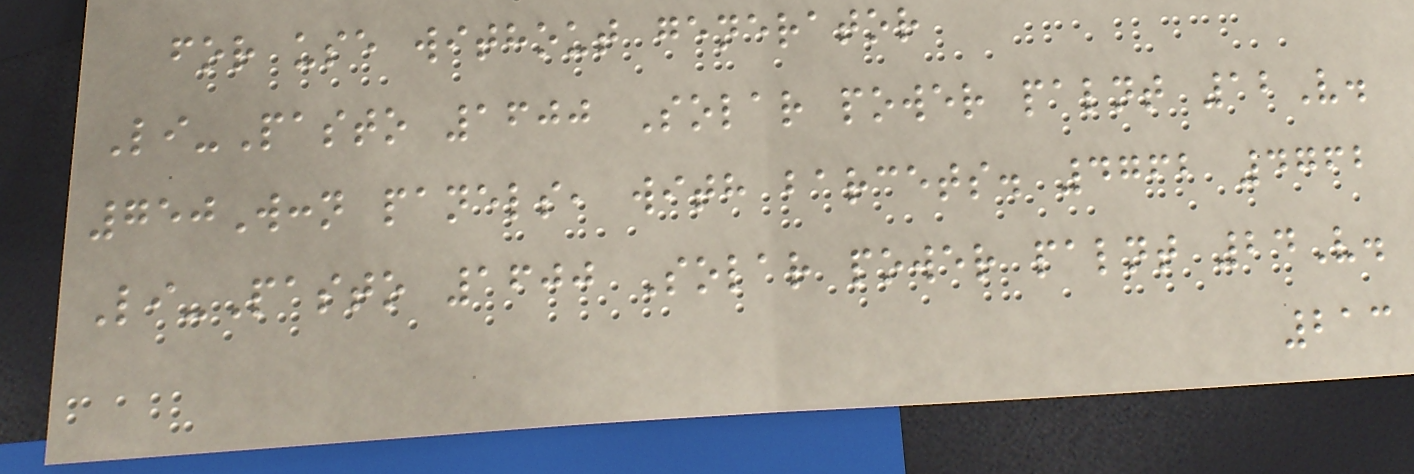for use without generator
Li-Pasto 1600 Solar power palnt 12V.
750W:n panels, with barcets. 4762 4762
Li-Pasto 1600 Solar power palnt 24V.
213
